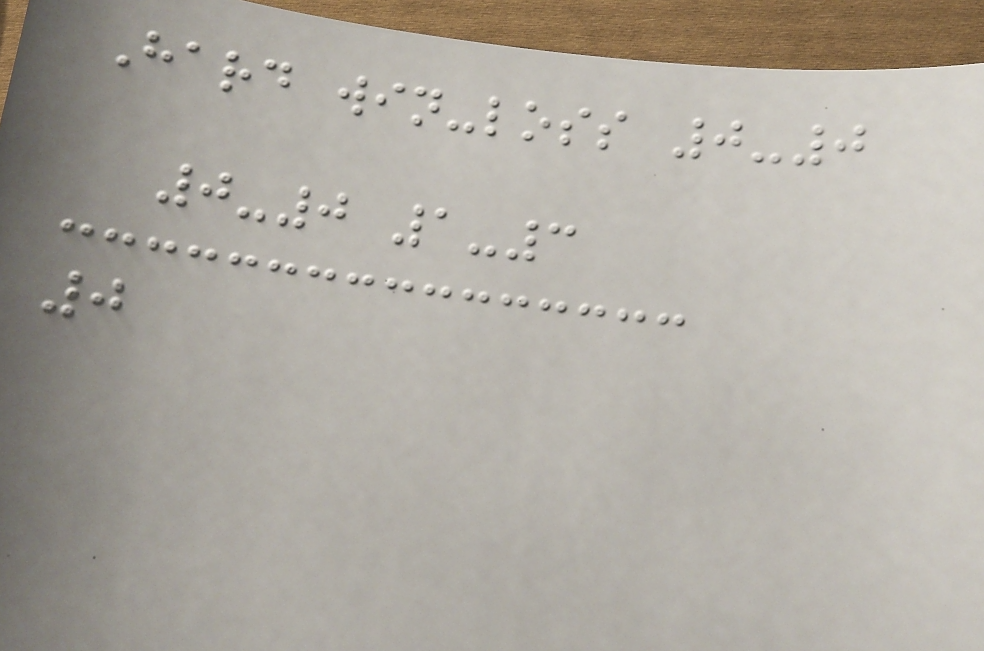Hard win-loss 0-0
0-0 1-3
0
